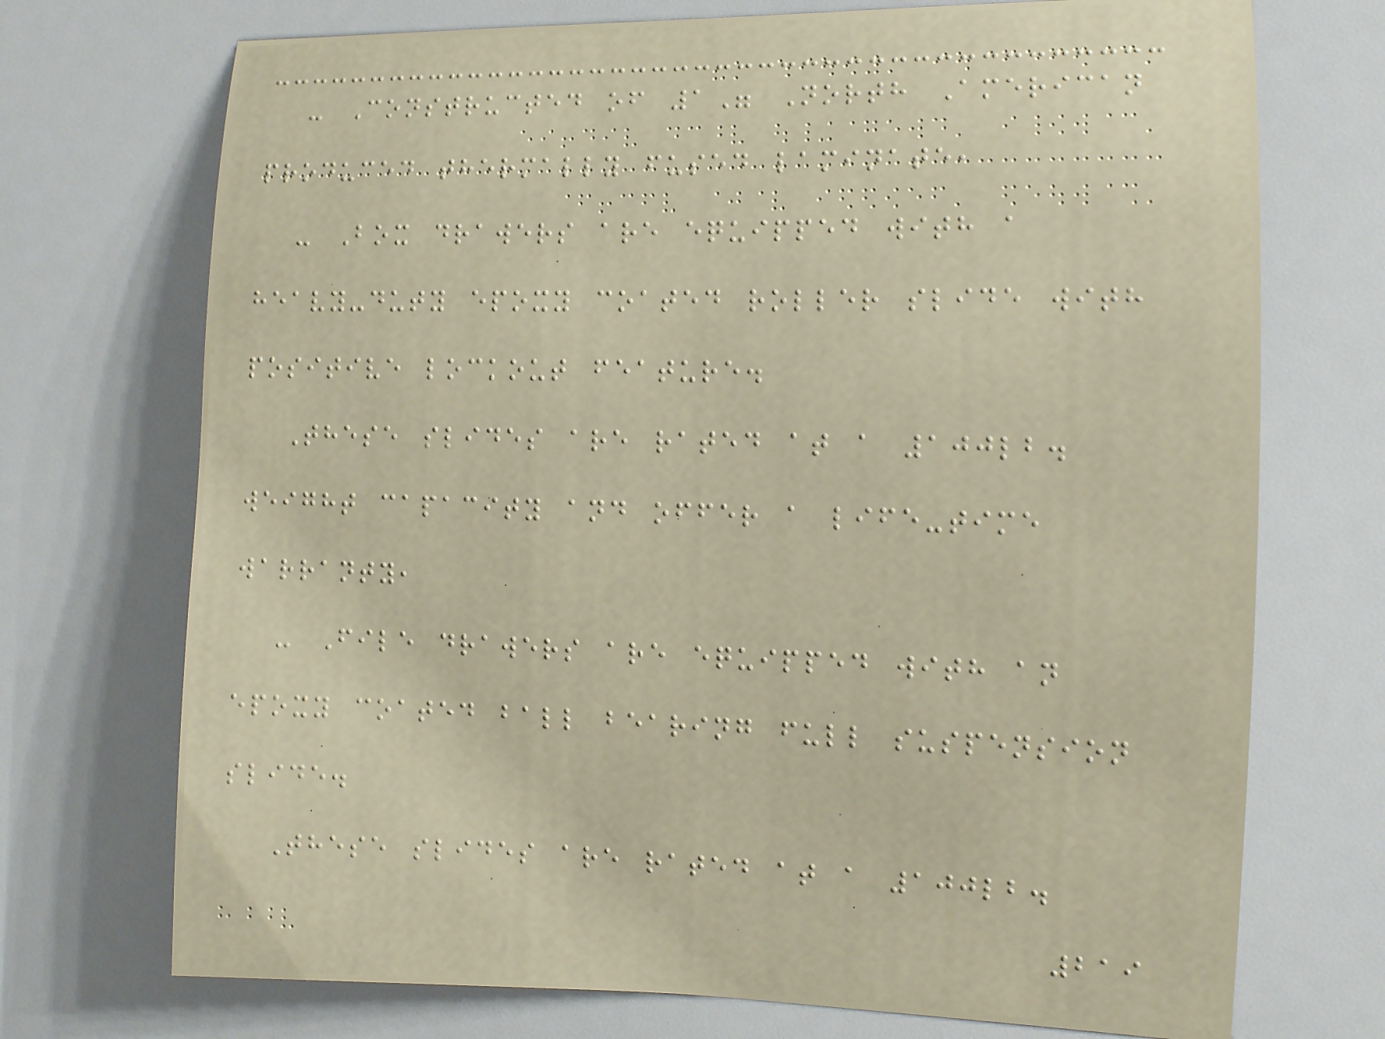- Constructed of 1" North American
produced thermally fused laminate,
- Box drawers are equipped with a
heavy-duty epoxy coated roller slide with
positive lockout feature.
These slides are rated at a 100lb.
weight capacity and offer a life-time
warranty,
- File drawers are equipped with an
epoxy coated ball bearing full suspension
slide.
These slides are rated at a 100lb.
219
